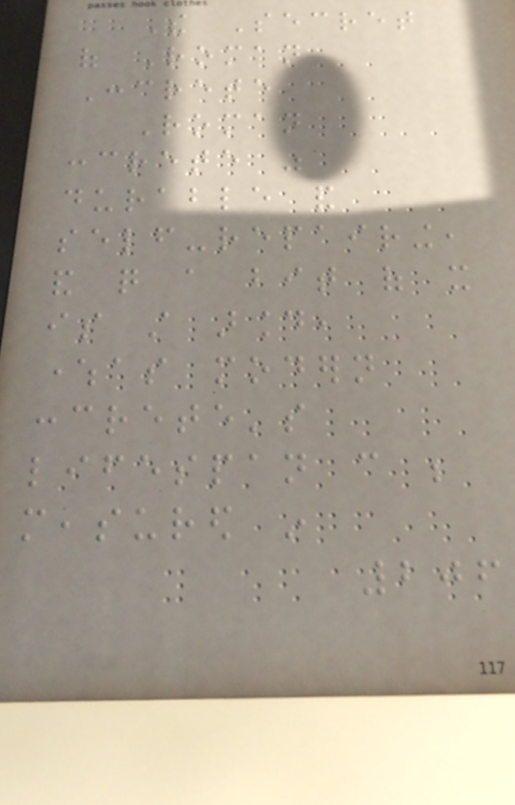The Secret
of Roman
Concrete
Roman
concrete was
durable and
self-repairing,
and quite a bit of it
is still around,
whereas modern
concrete's
lifespan can be
measured in
206
